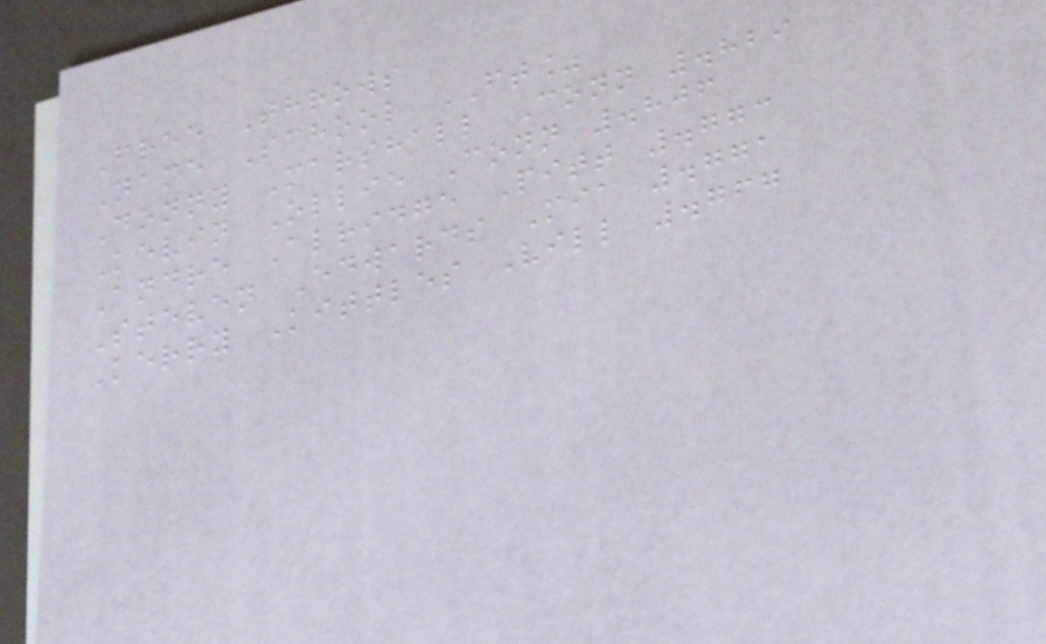Free Throws
Name School FT%
Donny Marshall Conn .829
Kevin Ollie Conn .806
Andre Alridge Pitt .773
Steven Edwards Mia .771
Kerry Kittles Vill .767
